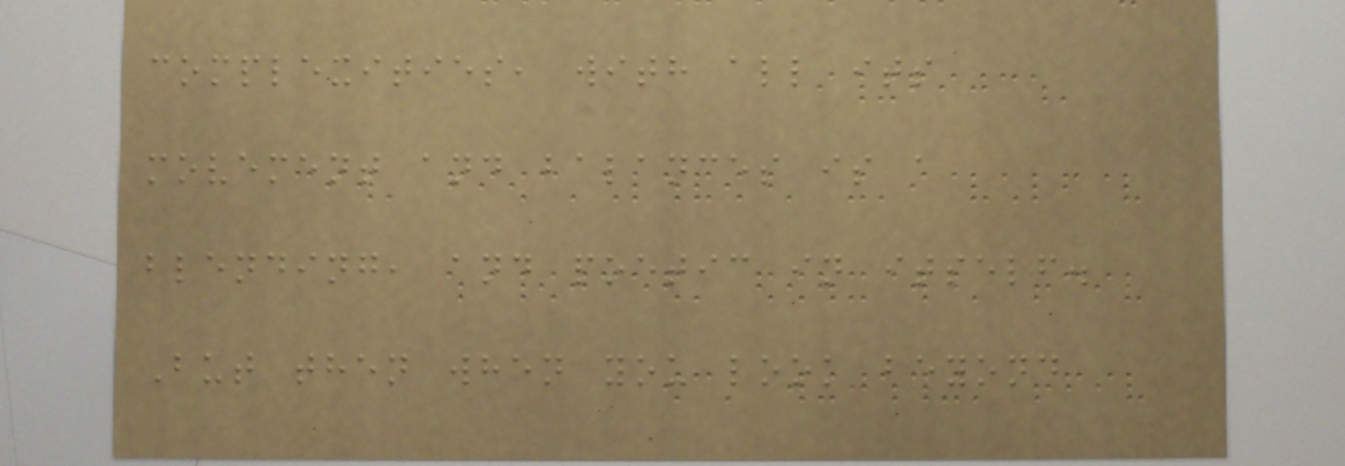complexities, with all its
movement and balances is a
blending, and poetic in itself.
But then when you look beyond
